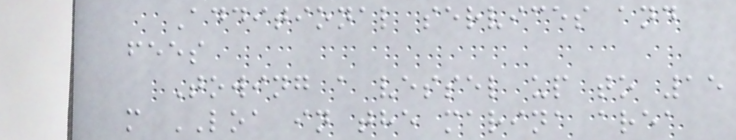Additional services and
fees
Towing a vessel up to 15
m LOA in the marina area
